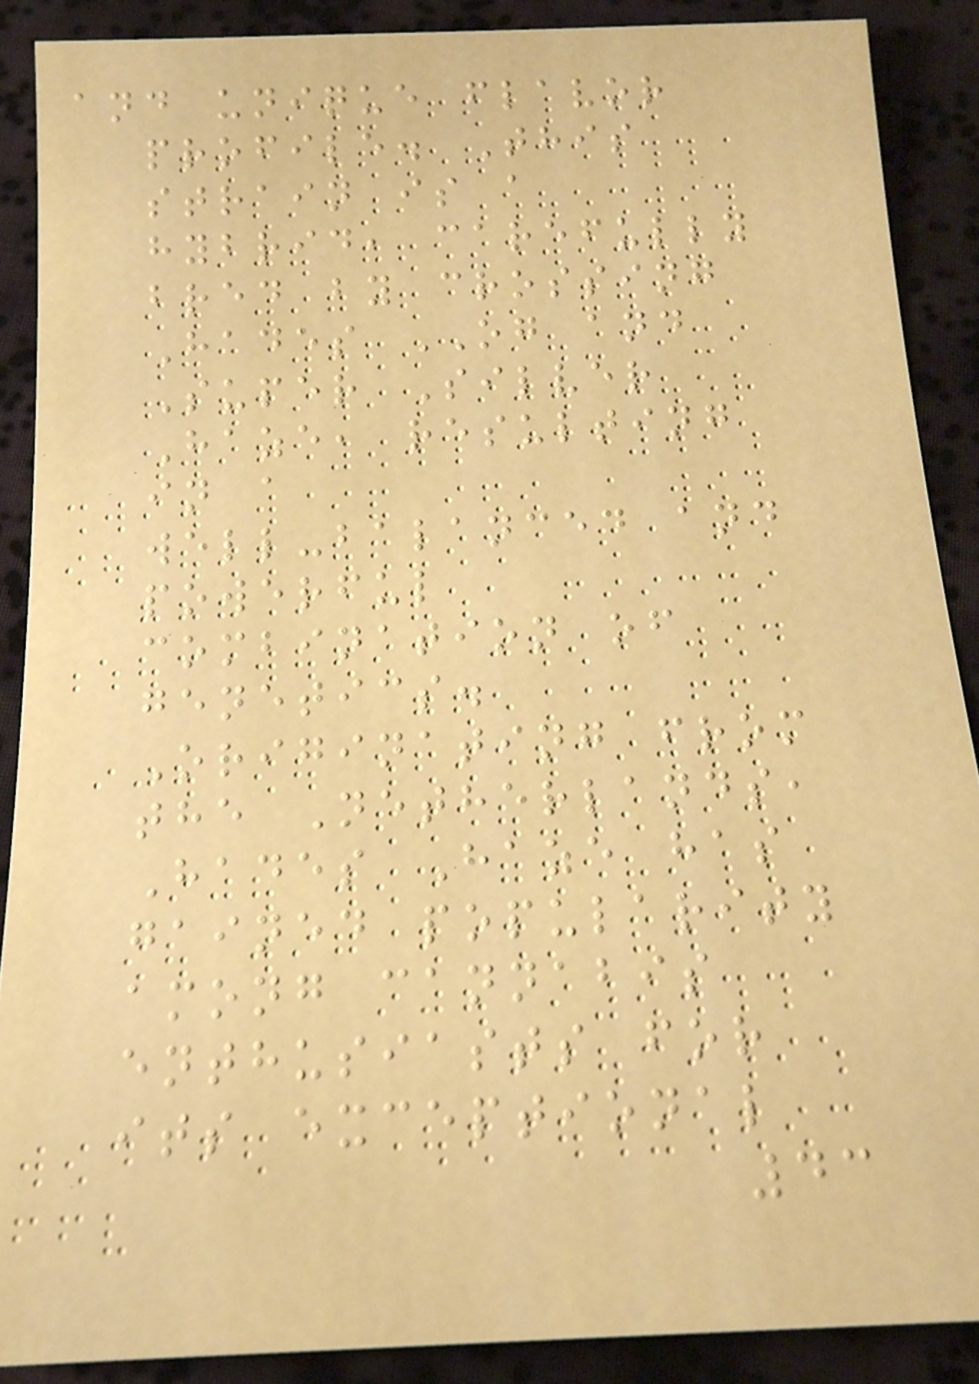and unique flavor
profile. This
strain is a
hybrid, carefully
bred by crossing
Hades OG and
Super Silver
Haze, resulting
in a
well-balanced and
powerful
combination of
genetics.
Originating from
the Netherlands,
Hades Haze has
gained popularity
among cannabis
enthusiasts for
its exceptional
43
